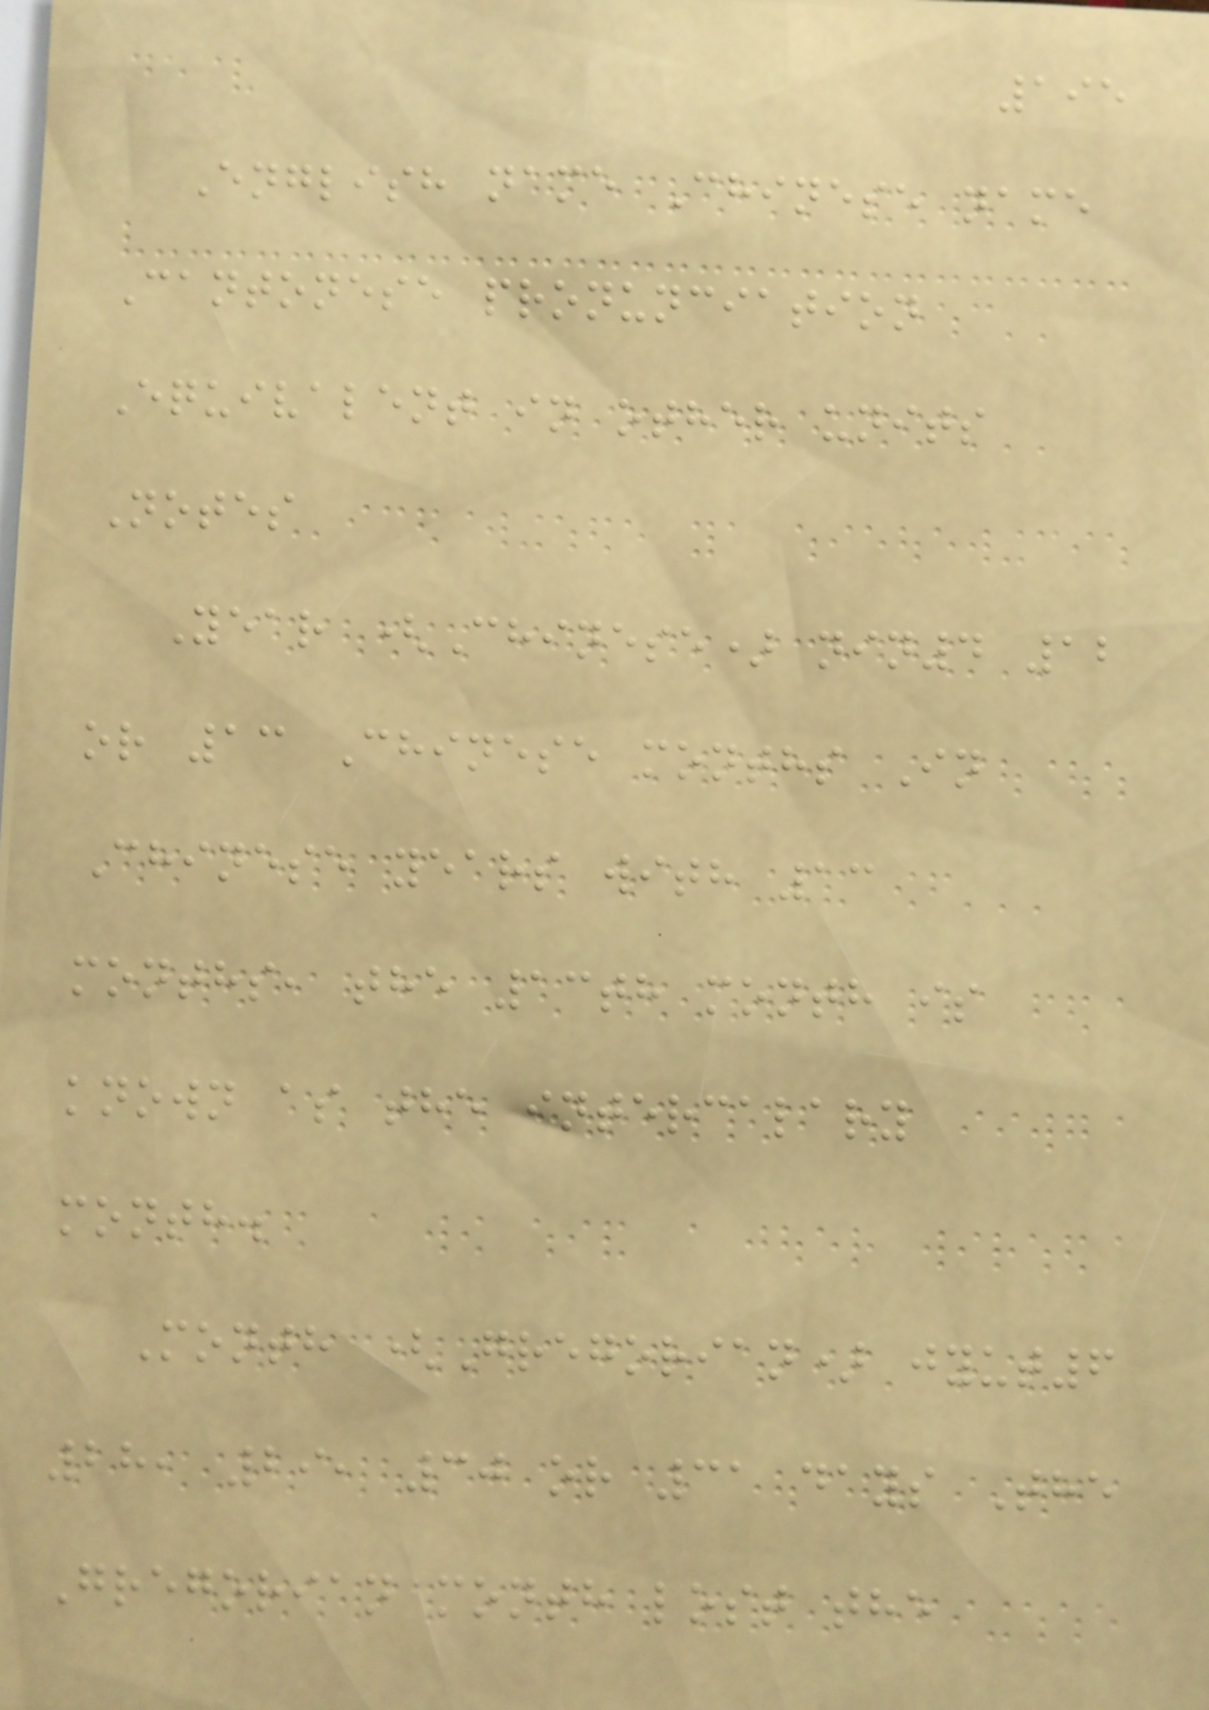195
English name Chinese name
Cantonese pronunciation
Equivalent in other units
Notes
Year (Chinese) nin4 12
or 13 Chinese months In
Chinese years with 13
months, the 13th month is
known as the intercalary
month.
Month (Gregorian) jyut6
28, 29, 30 or 31 days The
Gregorian month lost the
